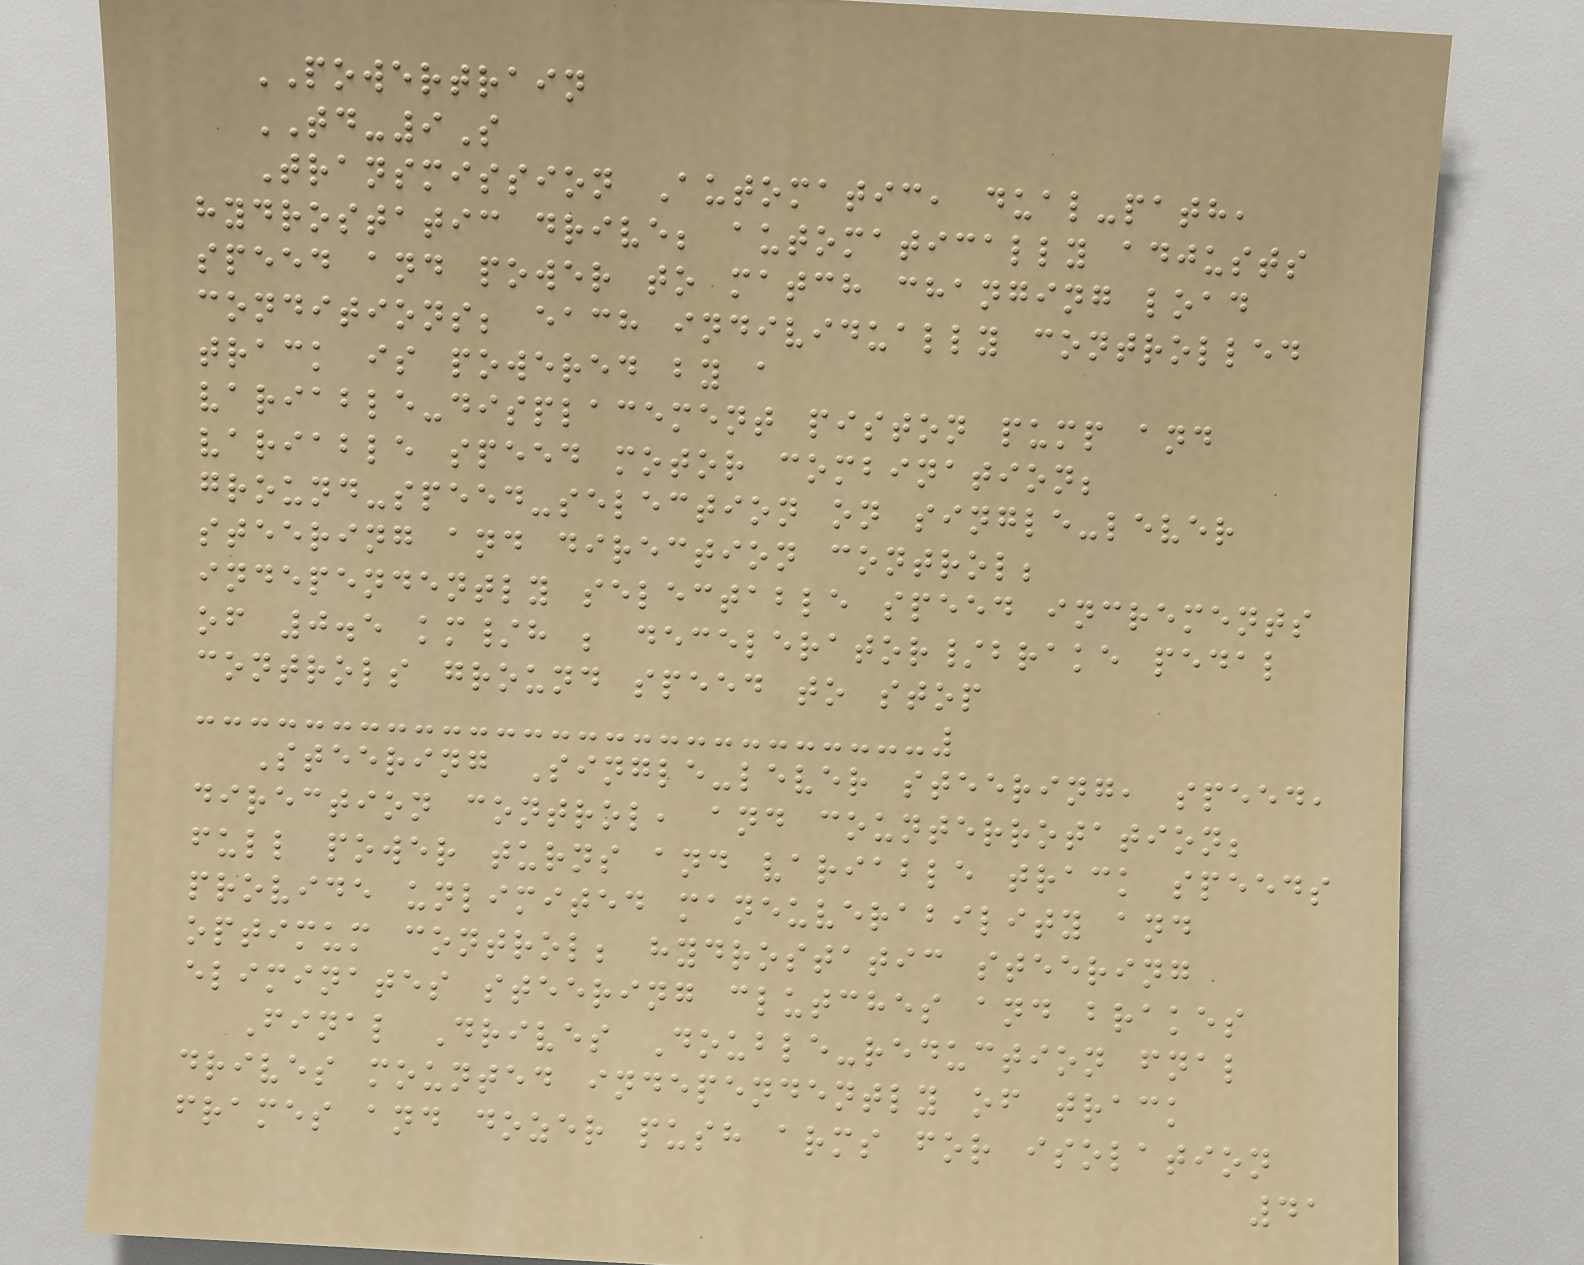POWERTRAIN
TD-9S
Transmission Automatic, dual-path,
hydrostatic drive; automatically adjusts
speed and power to match changing load
conditions; each individually controlled
track is powered by a
variable-displacement piston pump and
variable speed motor combination;
ground-speed-selection on single-lever
steering and direction control;
independently selectable speed increments
of 0.5 km/h ; decelerator/brake pedal
controls ground speed to stop
Steering Single-lever steering, speed,
direction control, and counterrotation;
full power turns and variable track speeds
provide unlimited maneuverability and
optimum control; hydrostatic steering
eliminates steering clutches and brakes
Final Drives Double-reduction fnal
drives mounted independently of track
frames and dozer push arms for isolation
41
